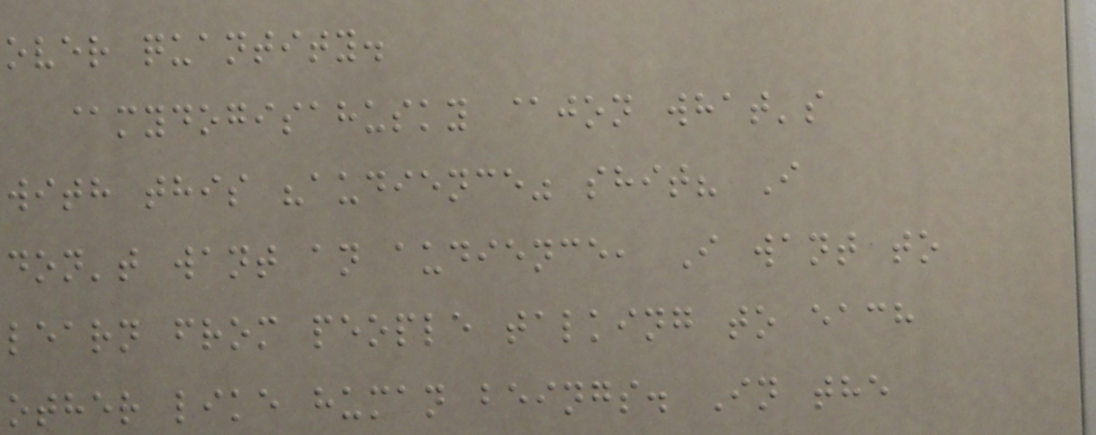over quantity.
@mydogisahusky @jon what's
with this "audience" shit? I
don't want an audience, I want to
learn from people talking to each
other like human beings. In the
